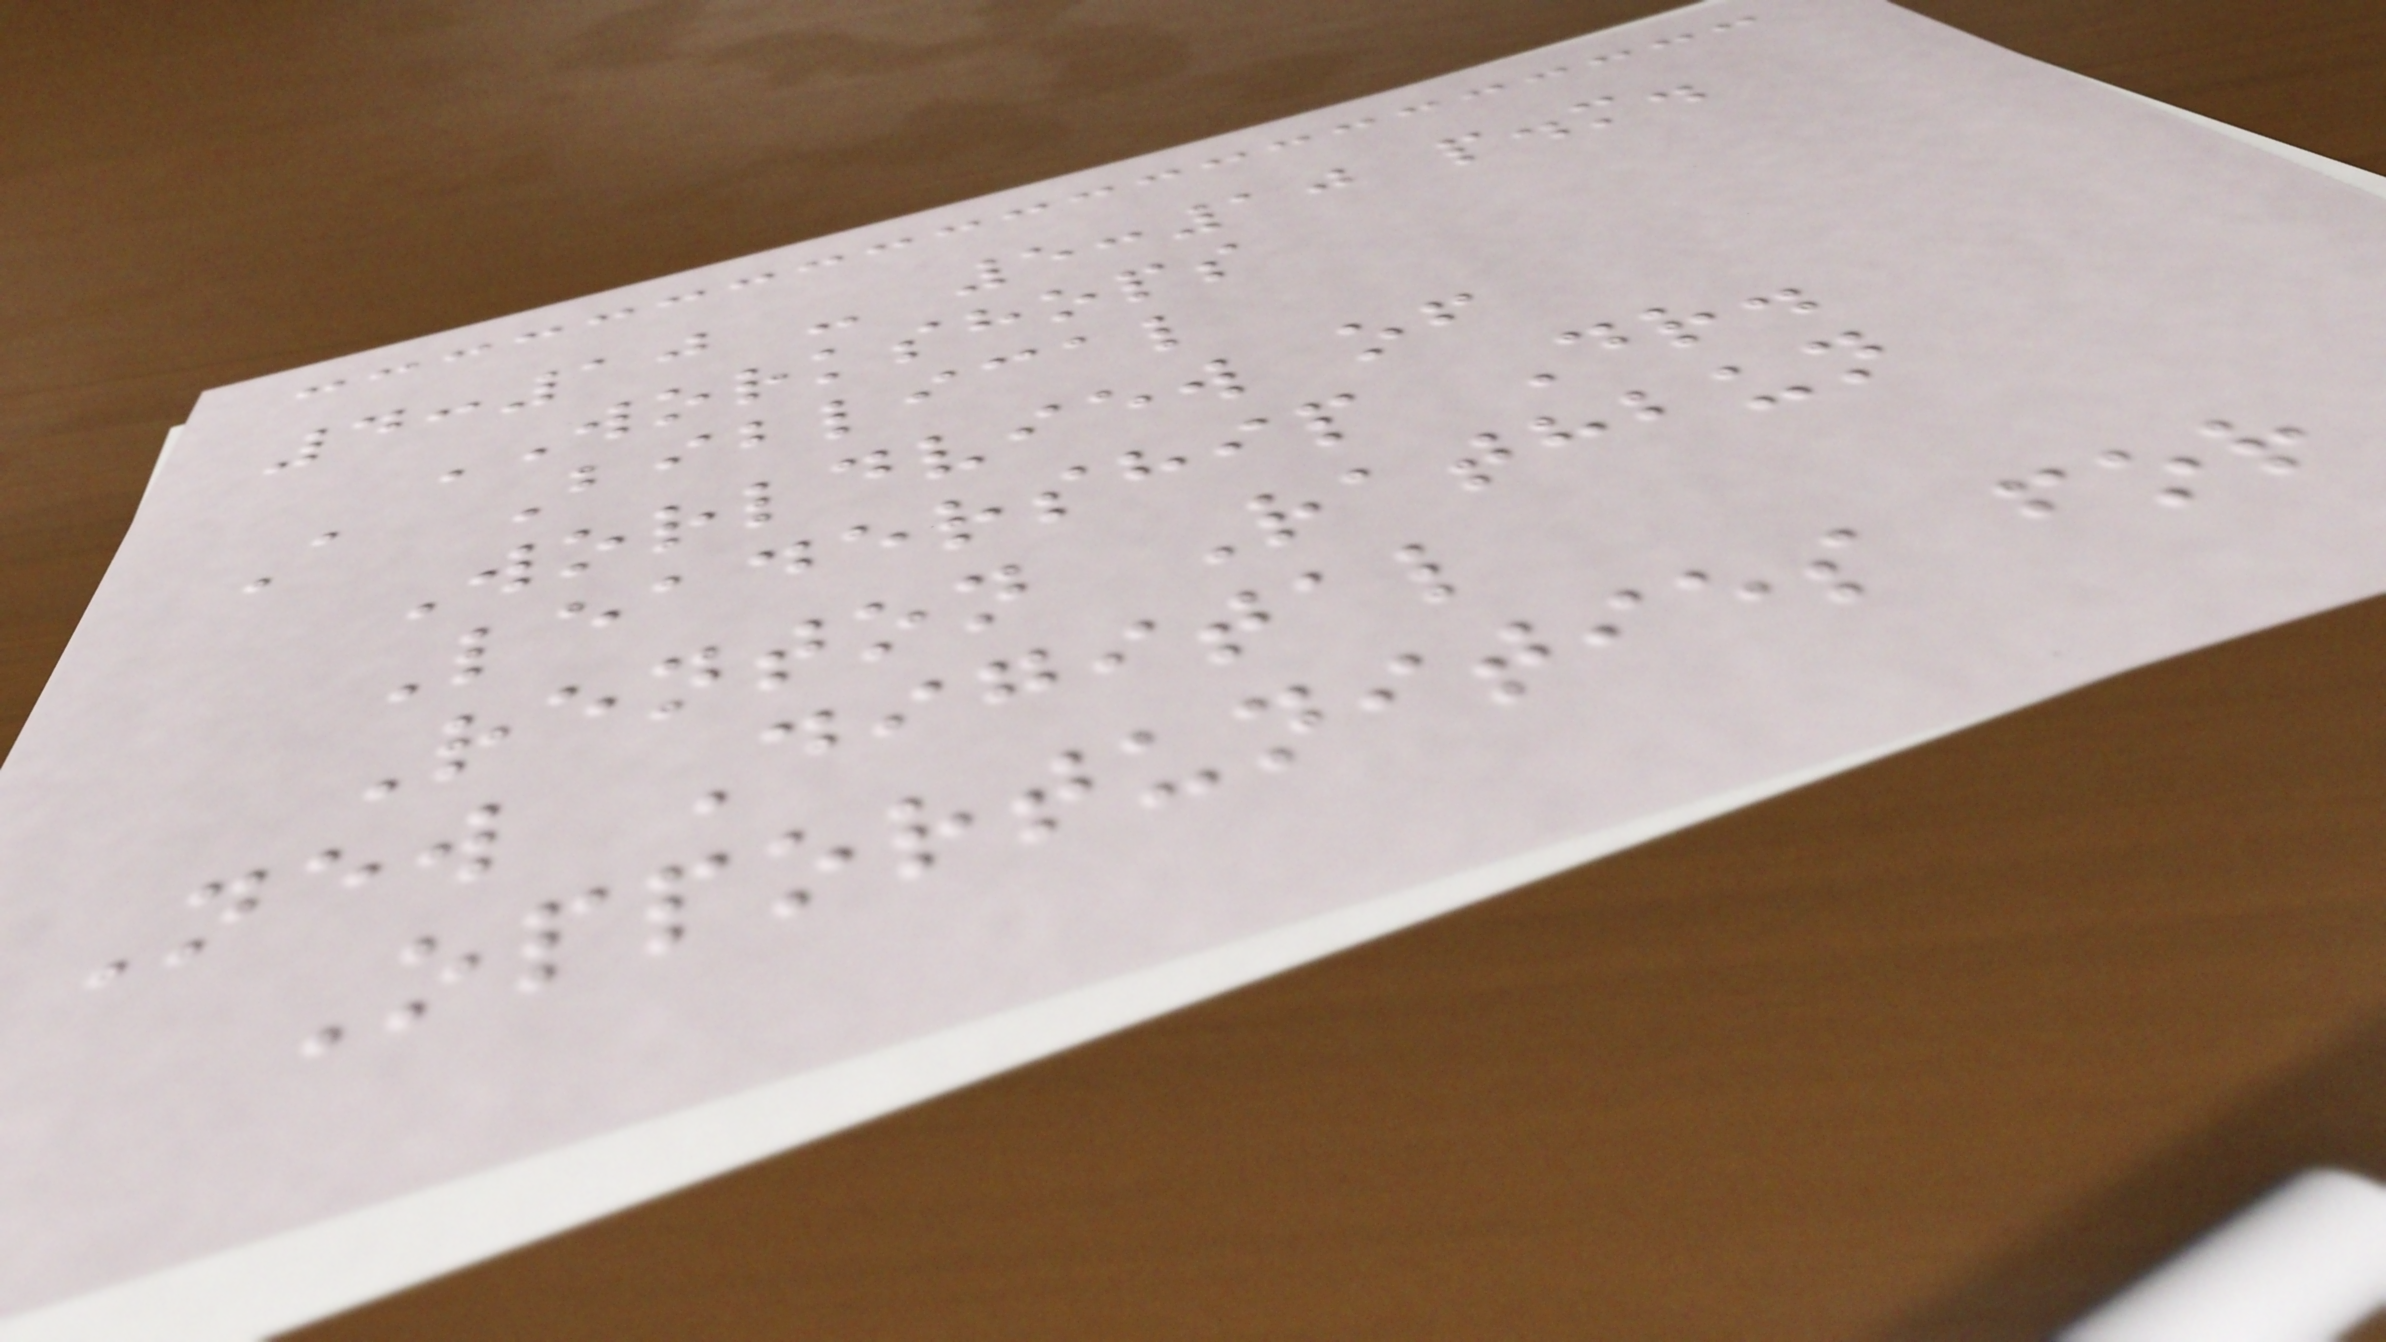4:10 - 5:10 p.m.
WORKSHOPS
A Biblical
Worldview of
Leadership Dr.
Renton Rathbun
New Digital
Opportunities for
